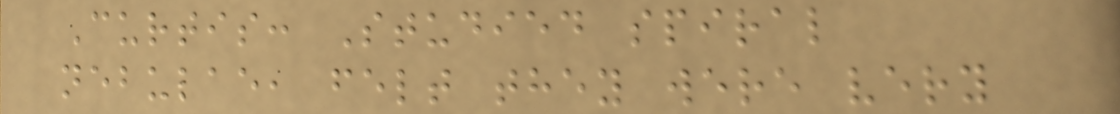Curtis: Studied spiral
nebulae, felt they were very
